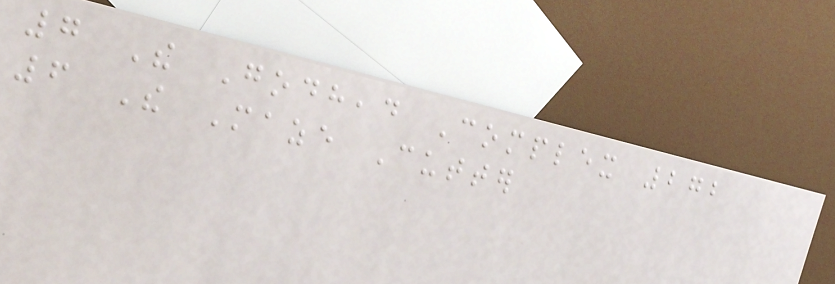7 The Godhead Complex 272
6 The Maze Cutter
